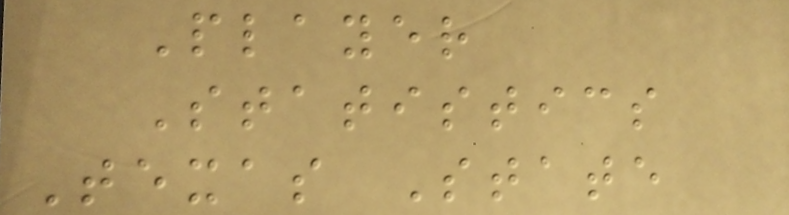Player
Statistics
Texas State
